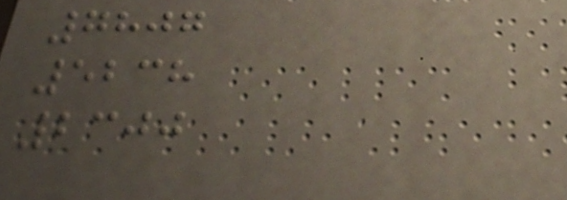7807
5238
2300
